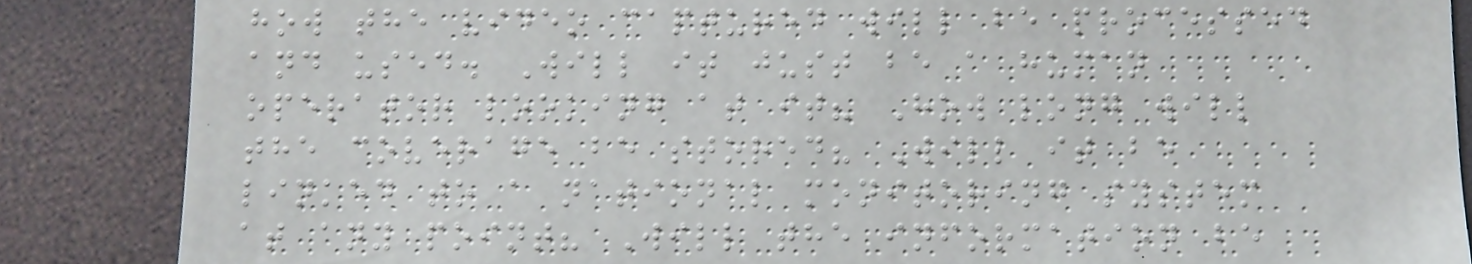how the video captured will be processed
and used. Will it just be a human
operator looking at it? How long will
the coverage be stored? Will it be
linked to a national monitoring system
at any point? Will the information be
